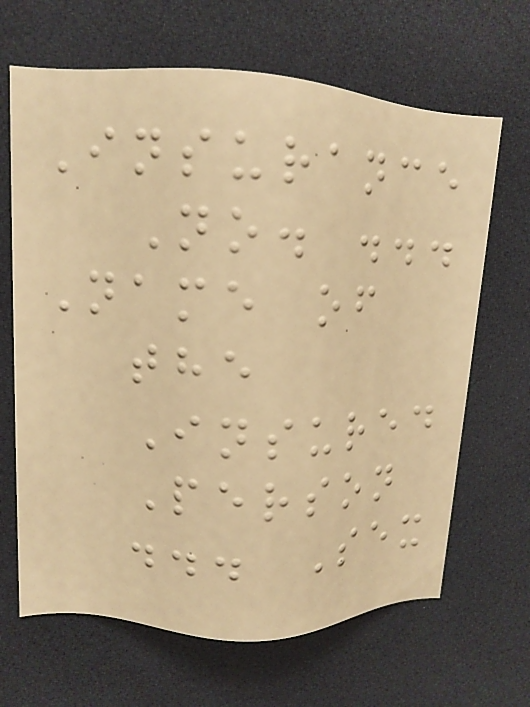Insurance
No. ...
Name of
the
Insured
Person
... Sex
